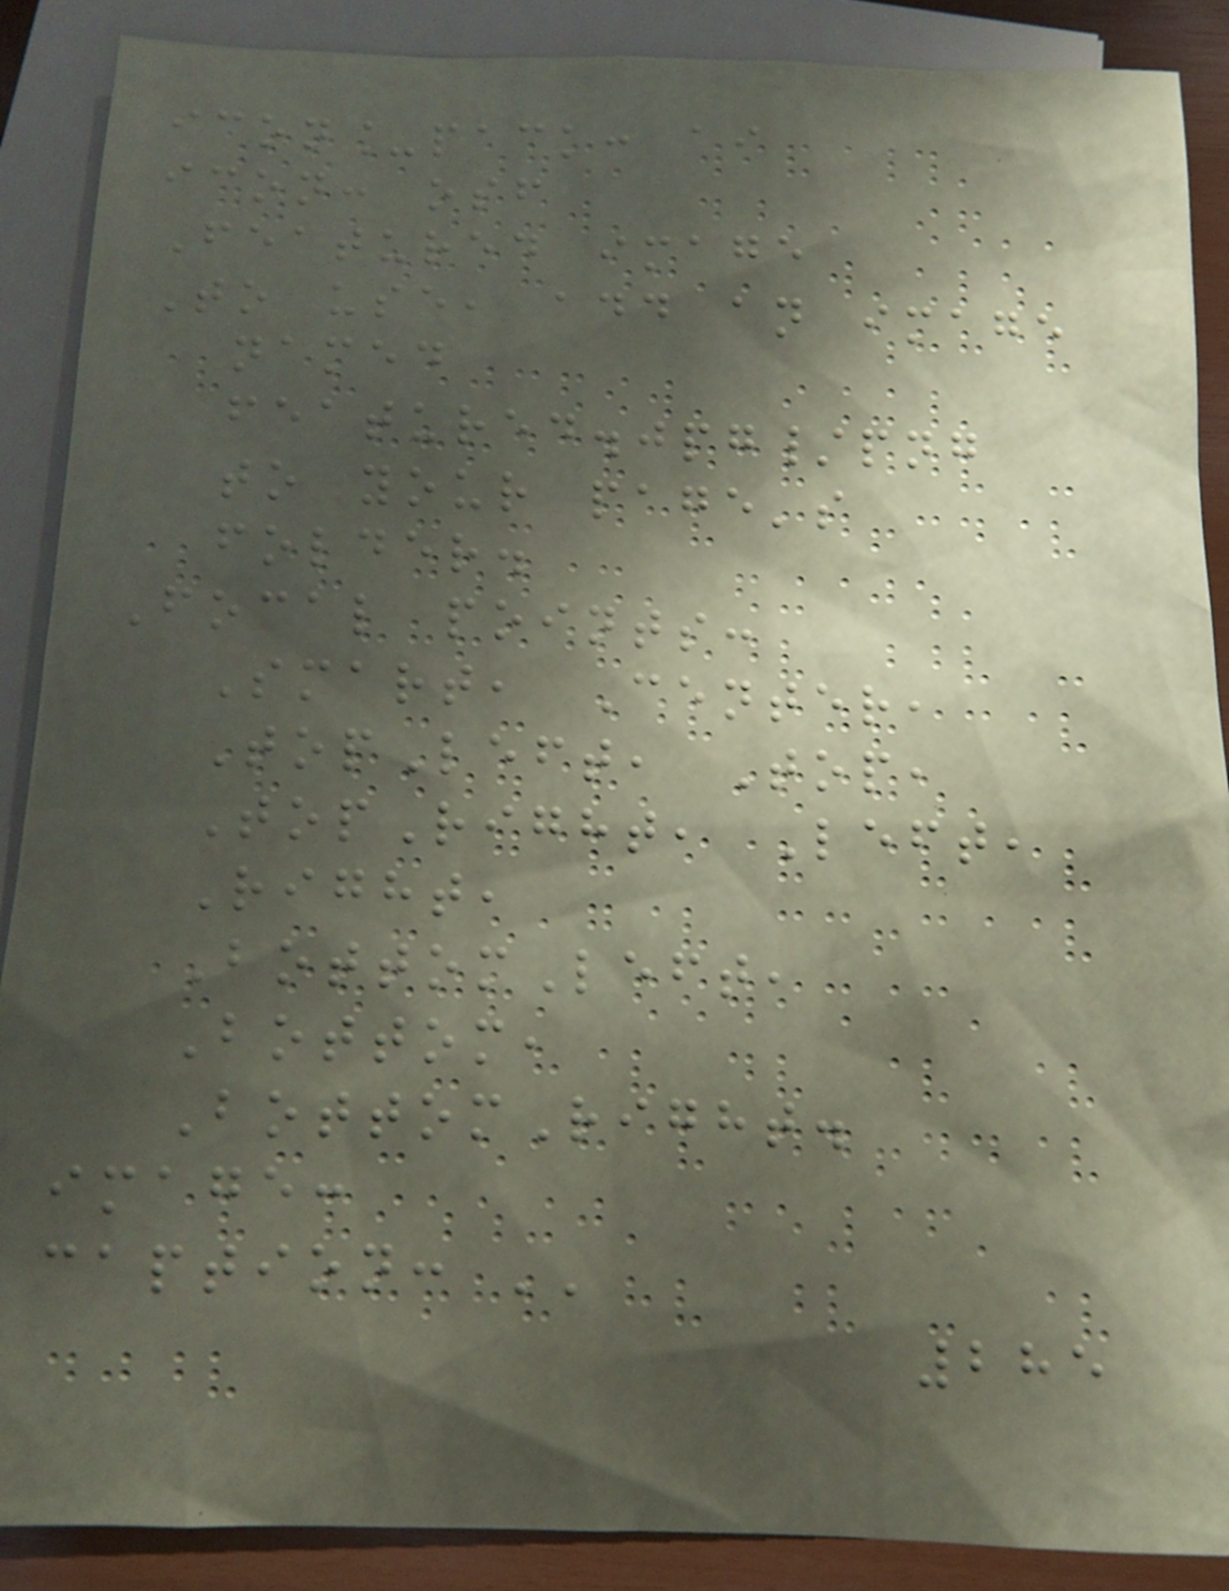icon_pack: ai
icon: osf
Featured image
To use, add an image
named
featured.jpg/png
to your page's
folder.
Focal points:
Smart, Center,
TopLeft, Top,
TopRight, Left,
Right,
BottomLeft,
Bottom,
BottomRight.
image:
caption: ''
285
